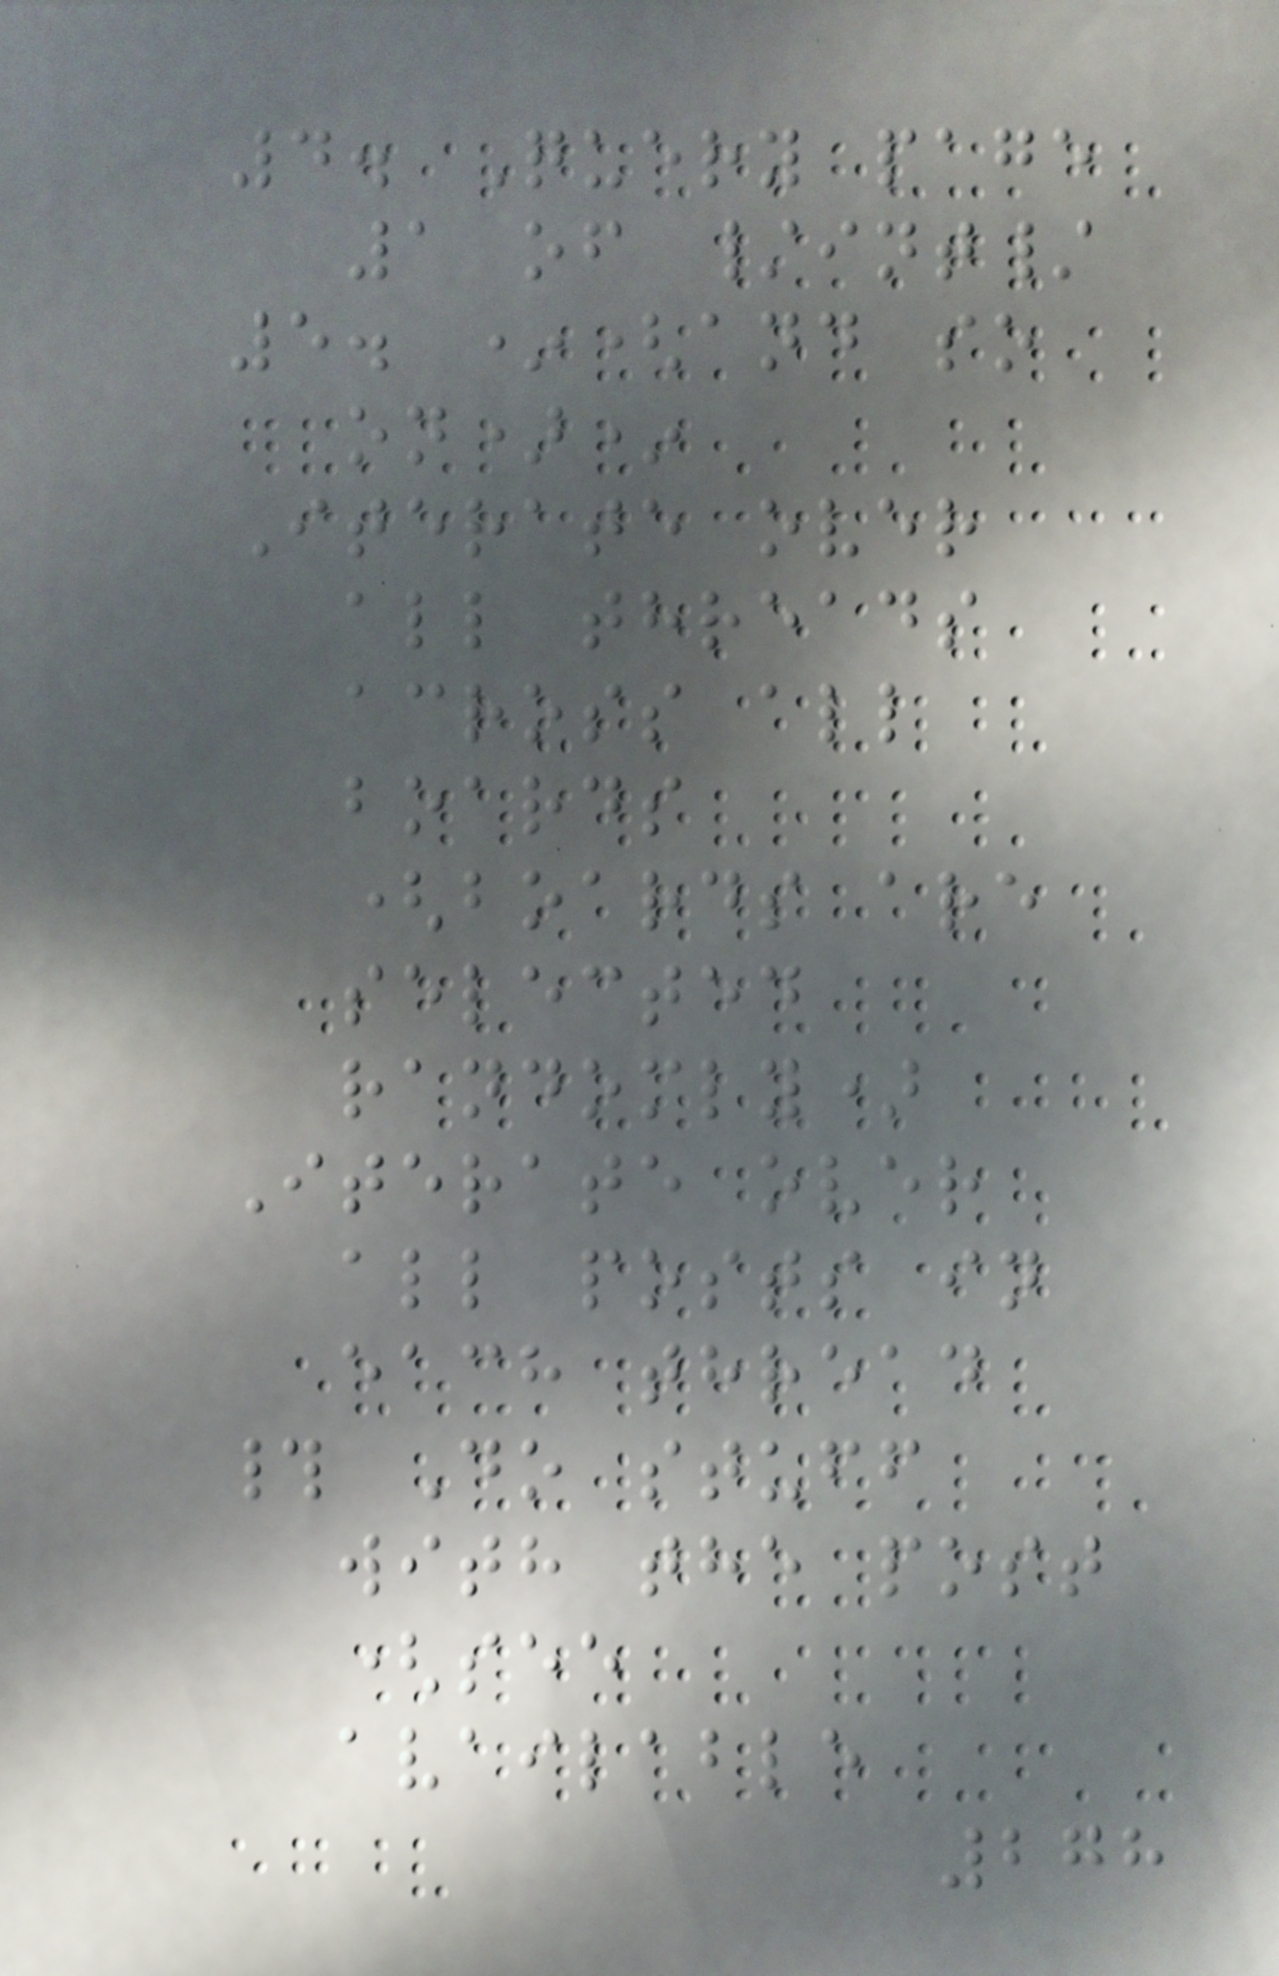4. Query page
1 of /int/
5. *(and so
on)*
Iterate over
all threads
across all
boards
(boards are
selected
randomly)
Iterate over
all posts in
each thread
# Do stuff
with the post
(see
available
278
